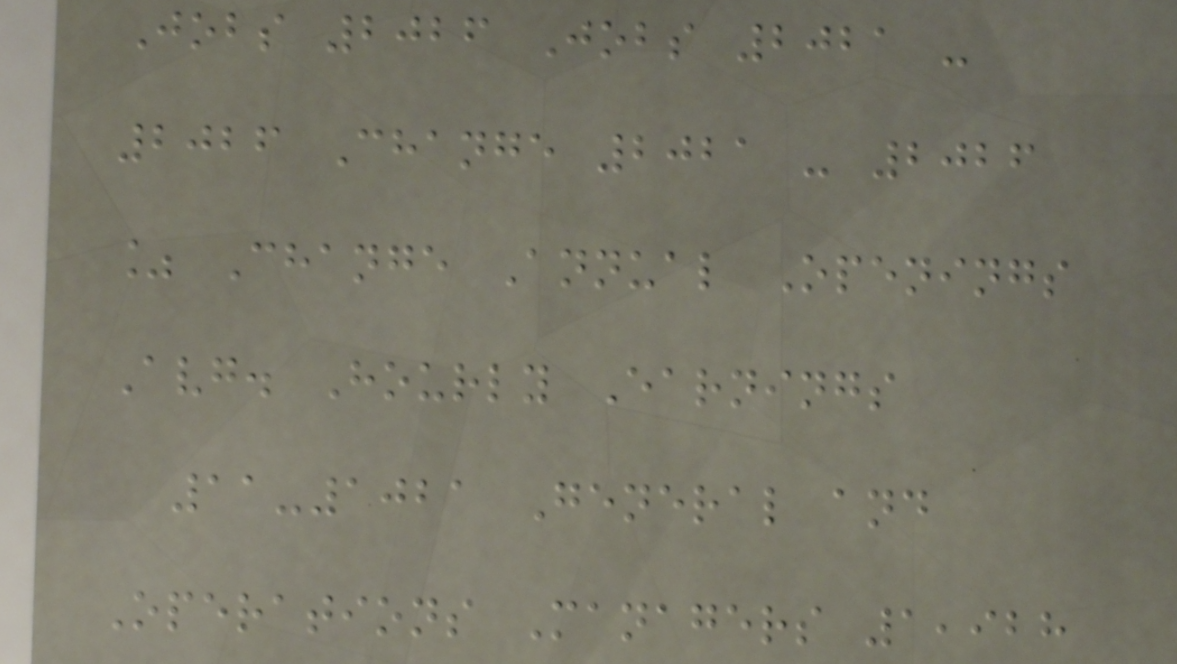Jobs 2026 Jobs 2021 -
2026 Change 2021 - 2026
% Change Annual Openings
Avg. Hourly Earnings
11-1021 General and
Operations Managers 1,928
